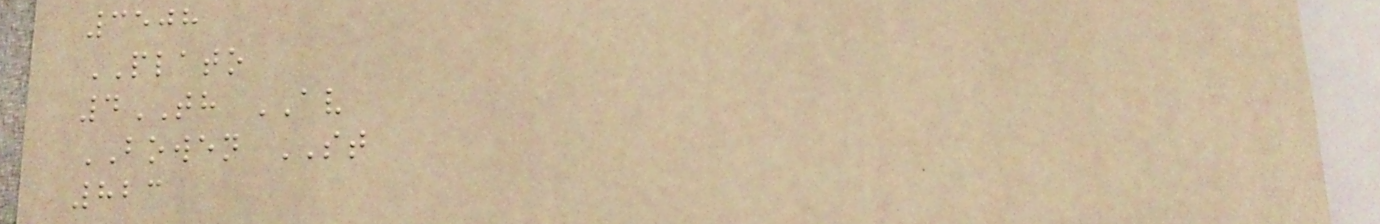3508
PLATO
4TH AV
BOWEN ST
823
